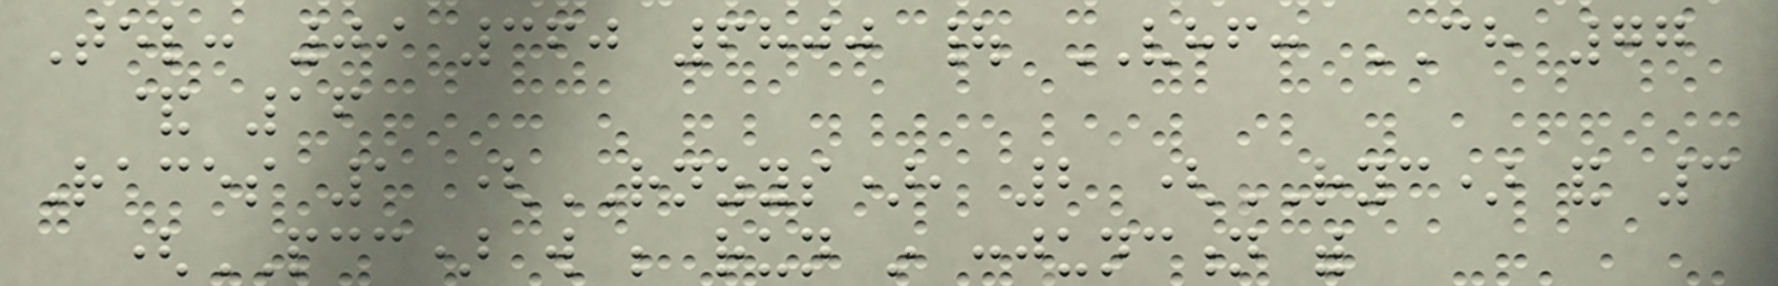Tel: 09 360 6800 | VHF: CH 77
& 16
Races 1 (RNZYS), 2 (RYC) and 3
(PCC) will be run in conjunction with
